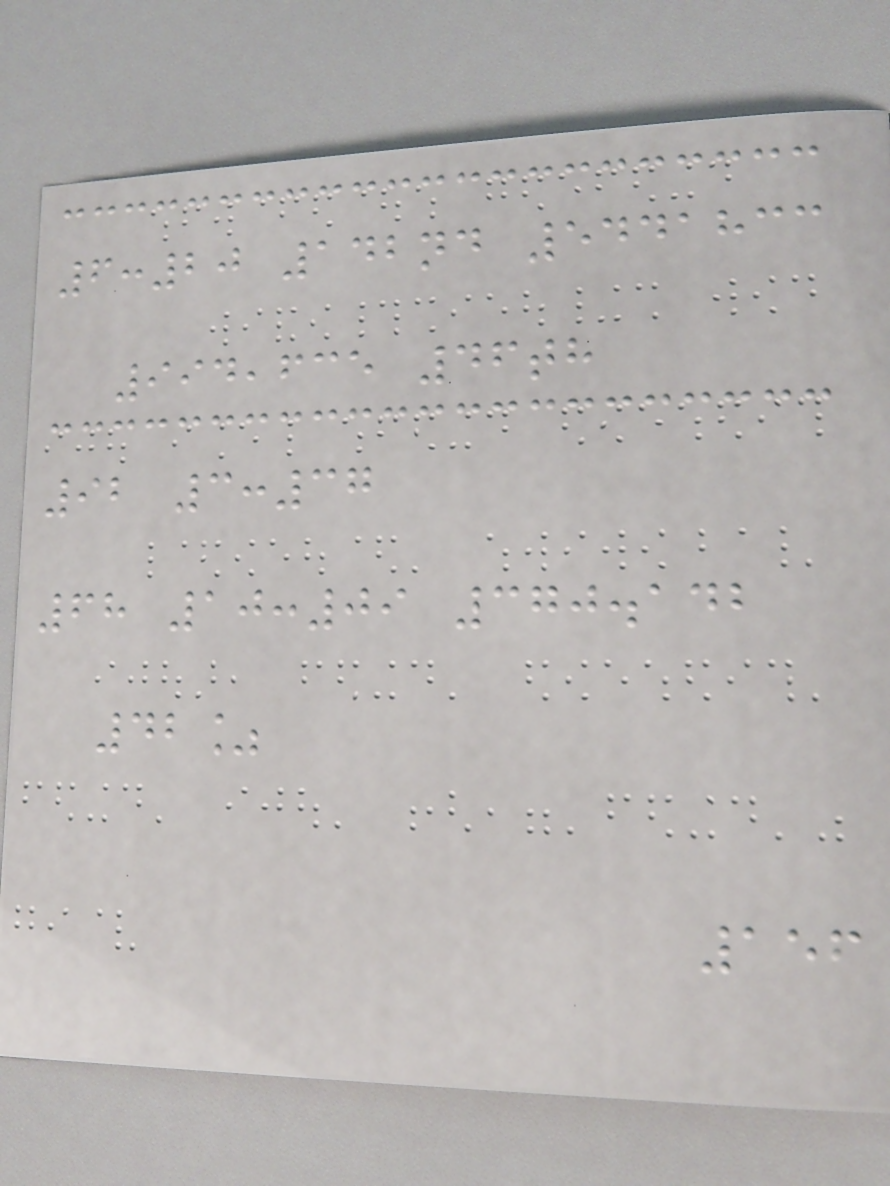6:20 142nd 5441833
994,635 46th
92 3:37
68 10:09 370.142
42%
156
